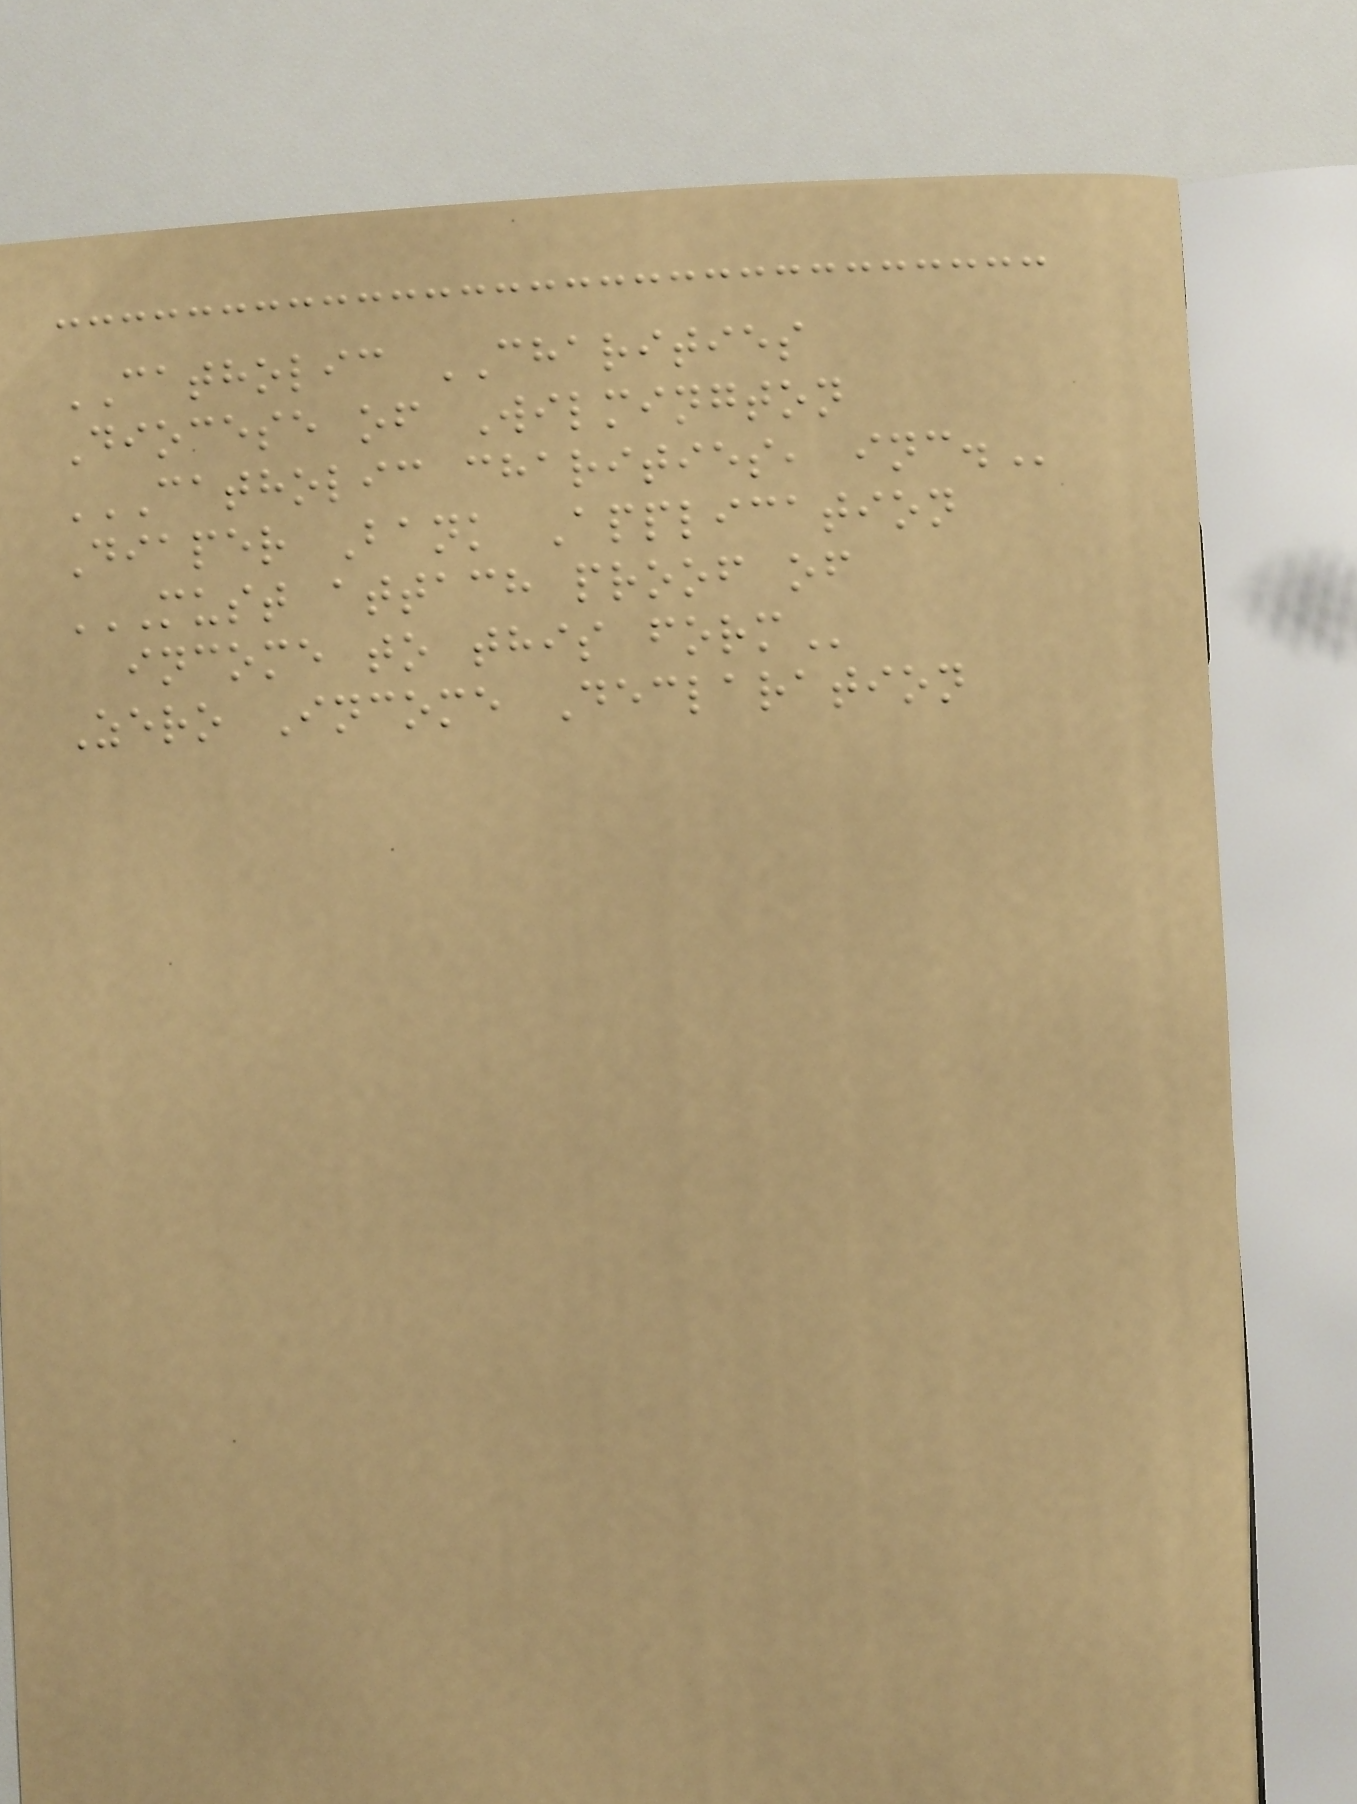CATHOLIC CHARITIES
Diocese of Wilmington
CATHOLIC CHARITIES, INC.
Diaper Bank Application
MUST ATTACH PROOF OF
INCOME TO THIS FORM
Zero Income Declaration
